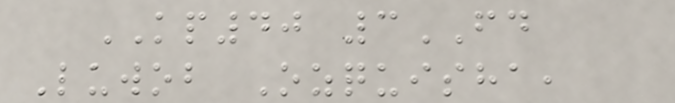KP40 3FD
Luwob Ozquisha,
